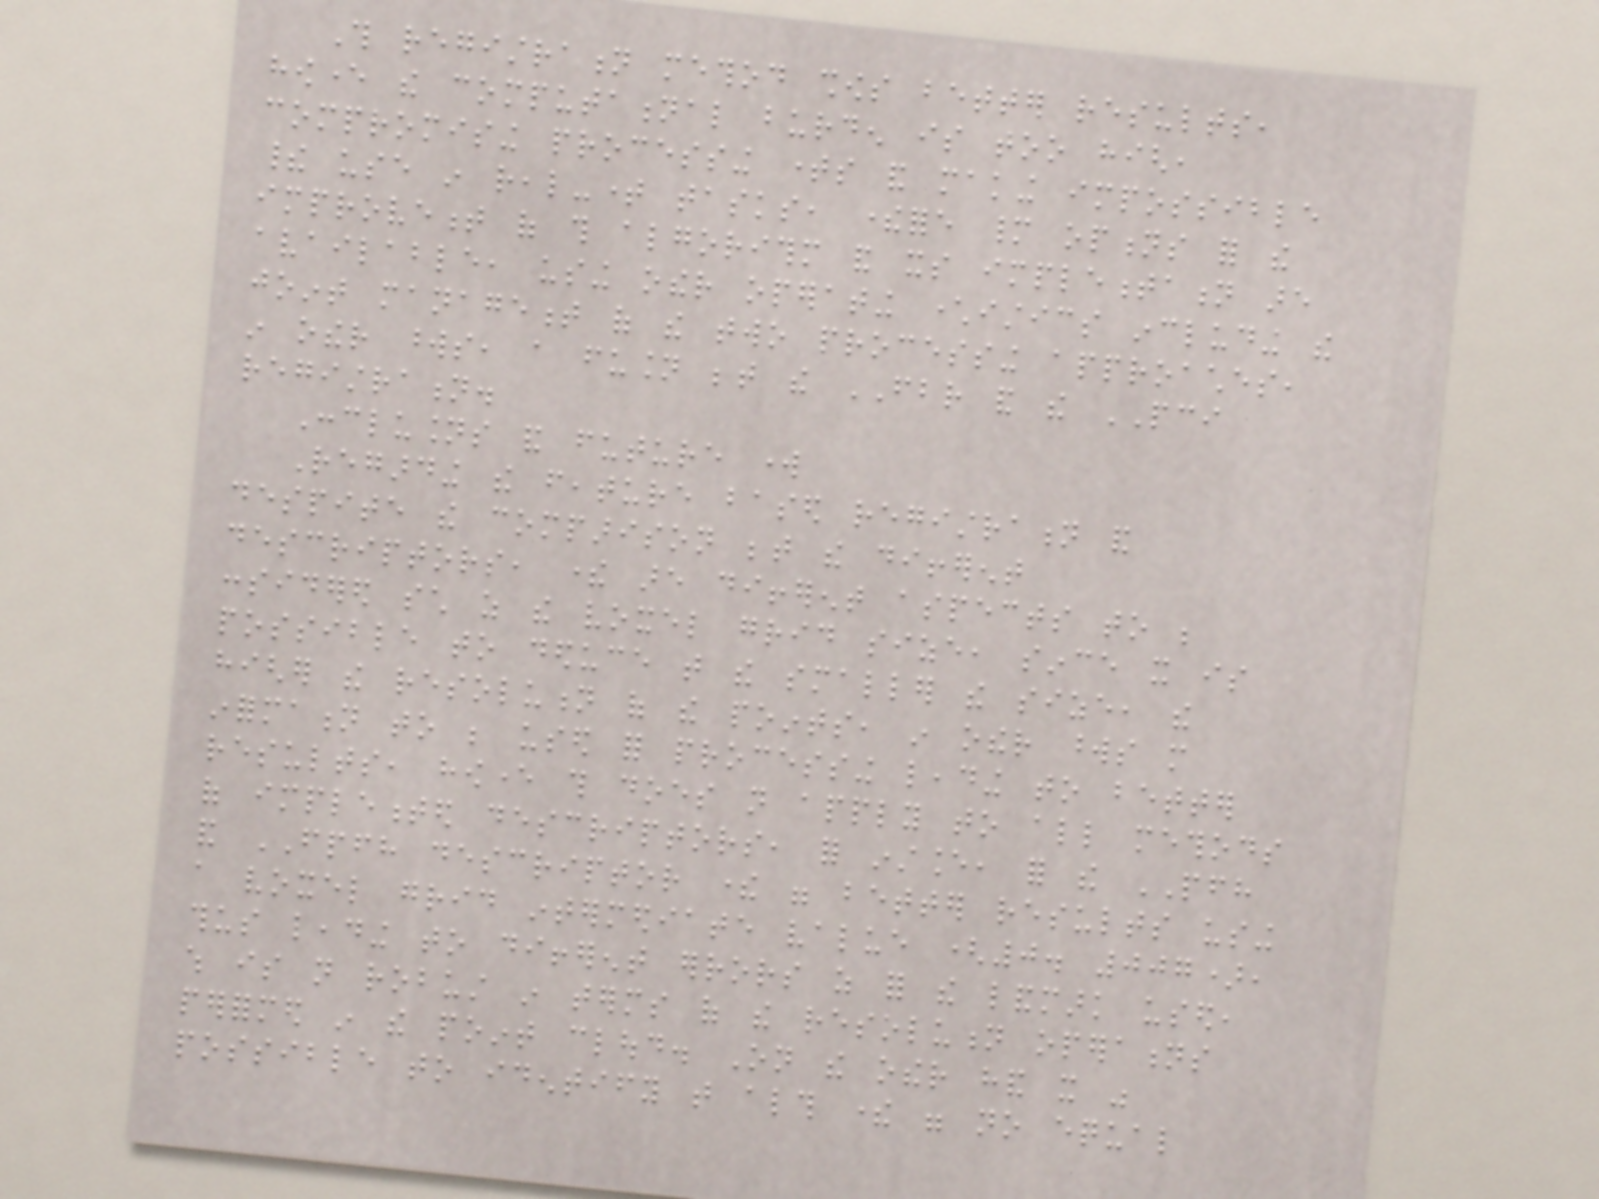This registration method shows better results,
however the computational burden is too high,
compromising processing times and making impossible
their use in real-time tasks, therefore many options for the
improvement of this algorithm and its implementation are
available, using other operating characteristics including the
joint management of the two processing approaches,
in other words, a fusion between the FBR and the PCI
registration.
Conclusions and future work
Regarding the feature based registration and
despite the comparison between the different
descriptors, there are different aspects to be
considered such as the voxel grid size, since it is
possible to deduce that the smaller the size, the
higher the resolution of the points, in other words more
information to be used for processing leading to better
results, however this does not apply to all methods
of implemented descriptors, for instance, for the PFH
and FPFH descriptor there were better results using
a voxel grid intermediate value (0. 007),
thus leading to different errors as for the landmark used,
which is not robust in terms of the resolution operations
performed in the point cloud. On the other hand it was
possible to identify that although there were no equal
